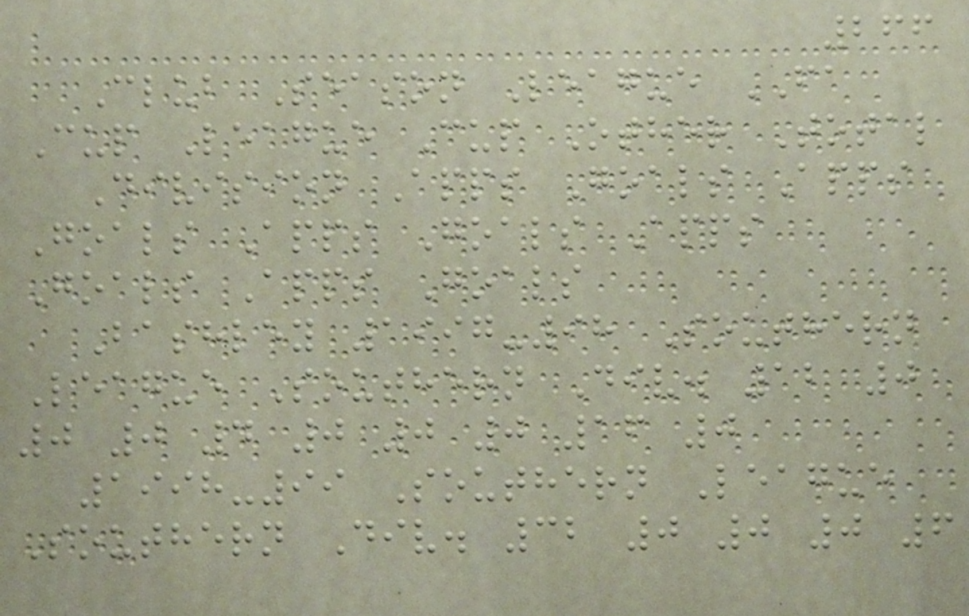266
Club Season League FA
Cup League Cup Other Total
Division Apps Goals Apps
Goals Apps Goals Apps
Goals Apps Goals
Bashley 1997-98 Southern
League Southern Div. 12 0
0 0 4 0 0 0 16 0
1998-99 Southern League
Southern Div. 32 0 0 0 6
